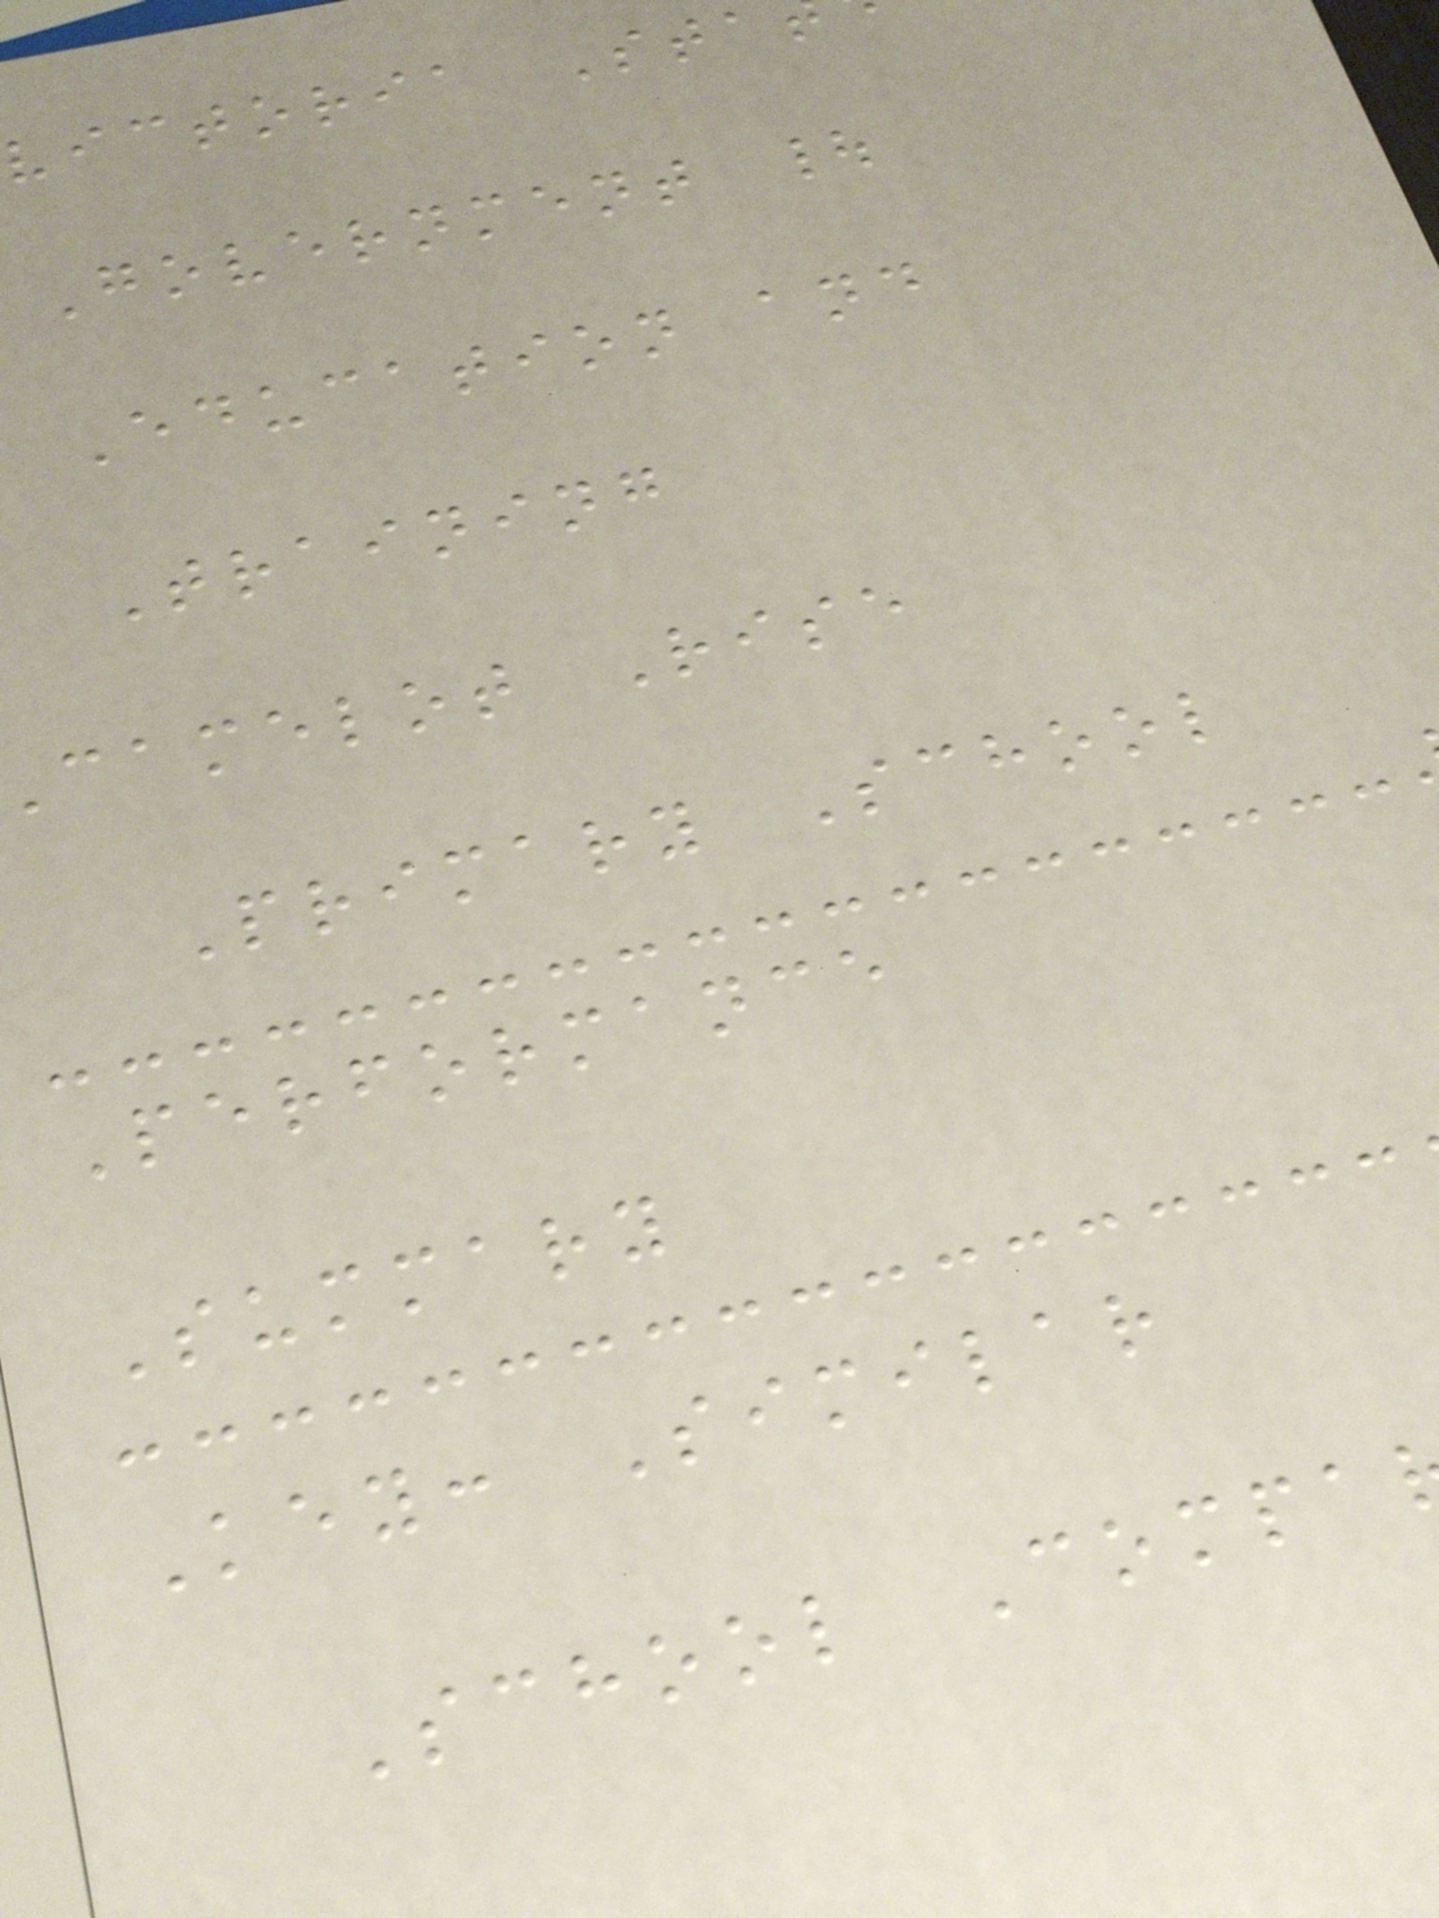victoria Sta
Government |
Education and
Training
camelot Rise
Primary School
Performance
Summary
Key: Similar
School Compa
